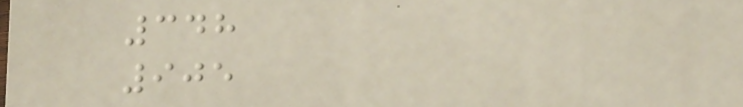348
905
